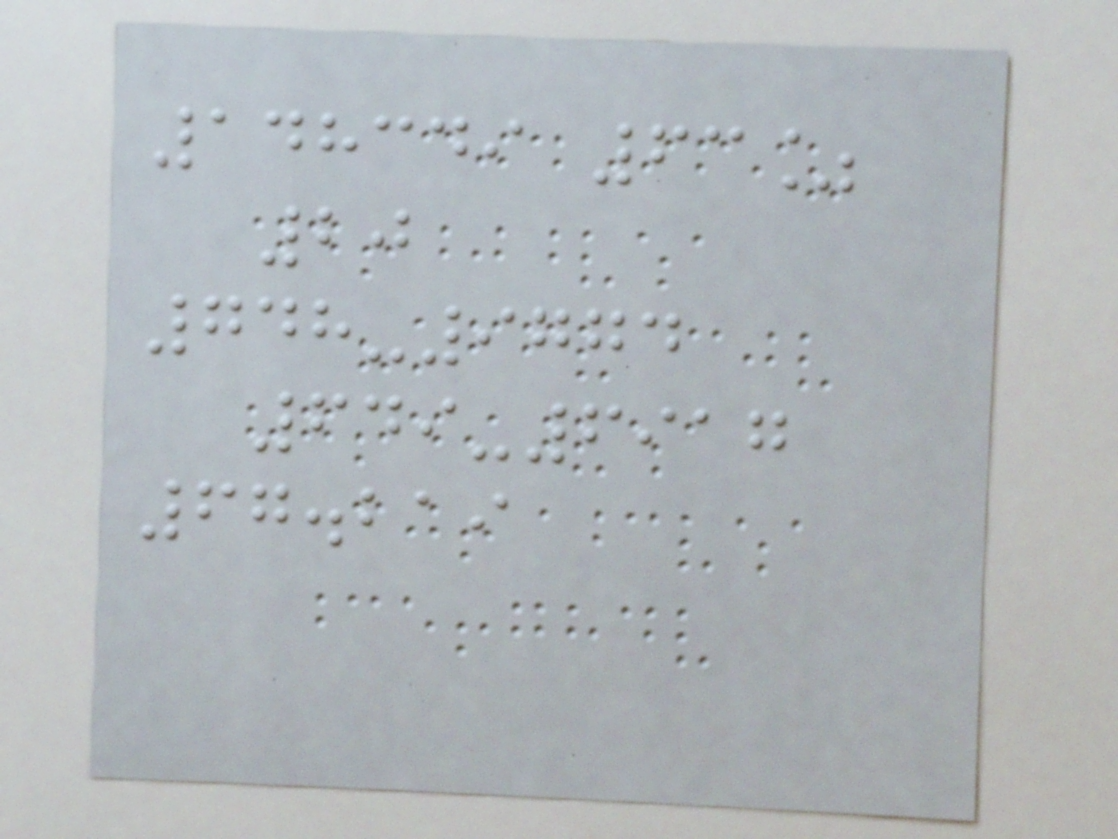148349 63%
20
748-9774
649-6917
67.219
